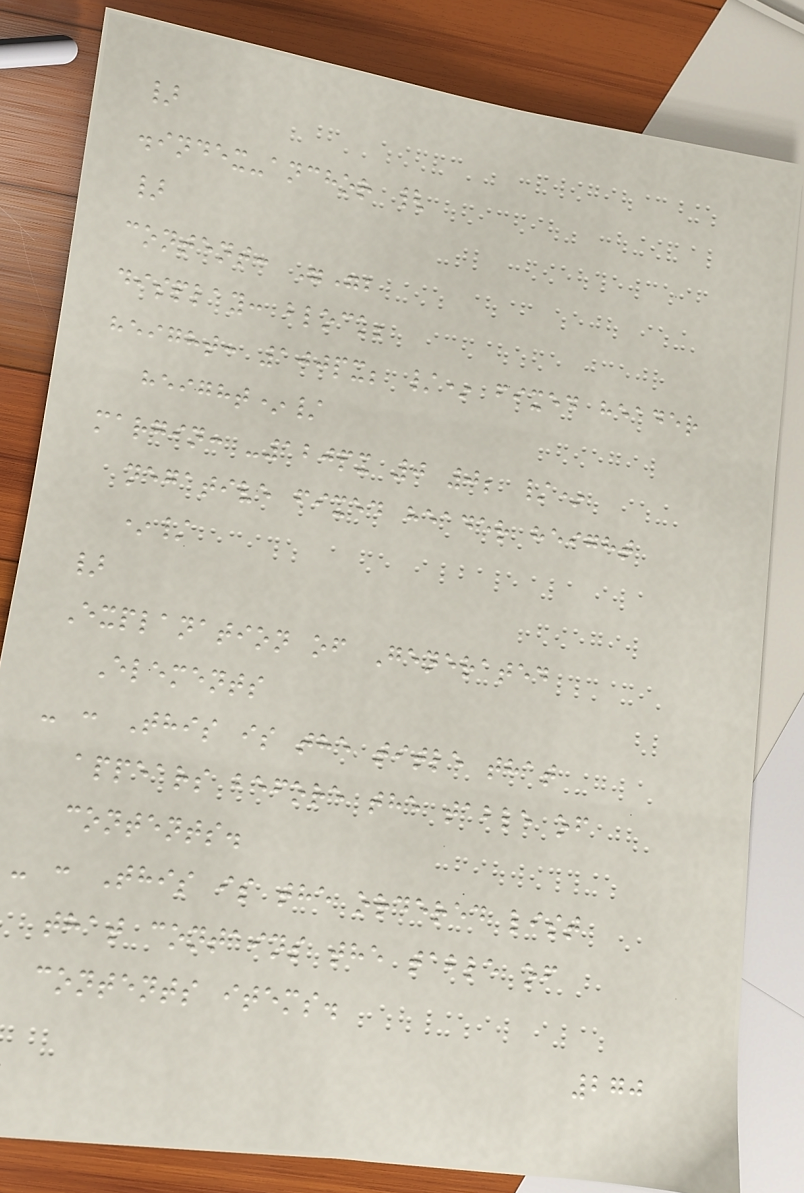}
.index-anchor {
}
content: "";
display: block;
height: 100px; /* fixed header
height*/
margin: -120px 0 0; /*
negative fixed header height
*/
}
Explanation of Generated
Elements
- : This is the title that
appears before the table of
contents.
- : This is the ordered list
that contains the table of
contents items.
270
